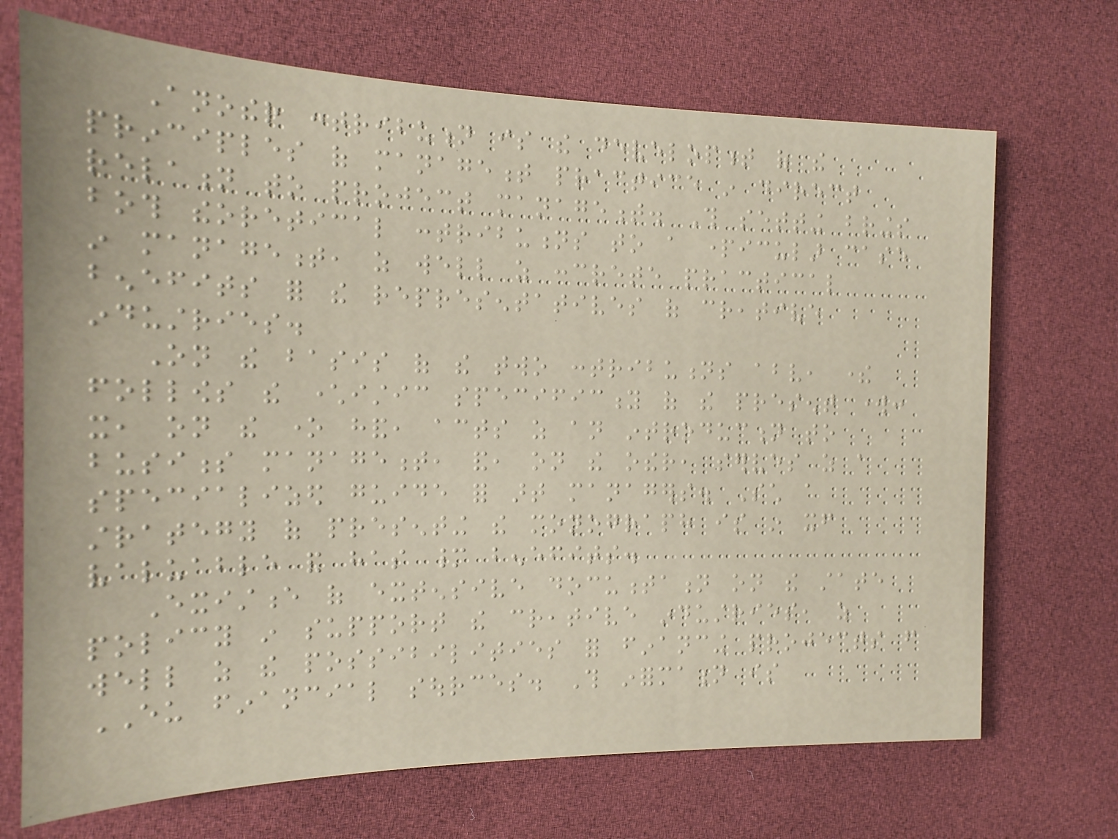Another contribution is the development of the
principles of management practice in direct
relation to project management. This setting brings
both theoretical contributions to a particular case
in management, as well as concrete practical
benefits for the representatives of creative
industries.
On the basis of the two contributions above, there
follows the characteristic specificity of the present work:
it, on the one hand, acts as an introduction to
business management, and, on the other, serves as a
specialized guide for art managers. Such a
strategy of presenting the monograph is in itself
valuable and has many benefits.
Existence of extensive documentation on the state
policy in support the creative industries, as
well as the possibilities for financing projects from
EU financial sources. This information is
